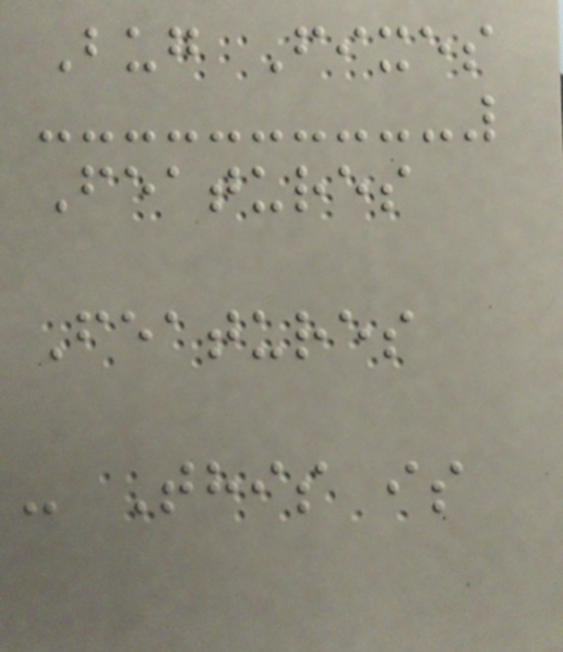Bug Fixes
Features
Features
- This is
